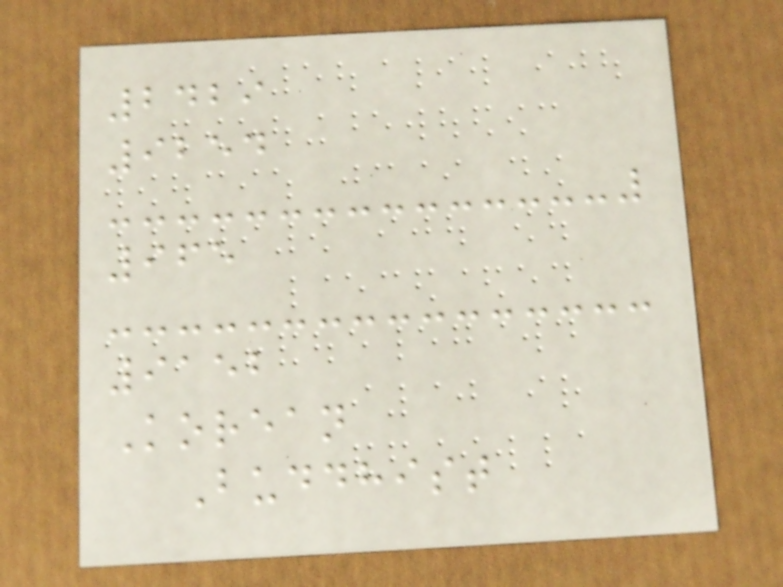2429
9254
965
9152
Korean
Buddhist
